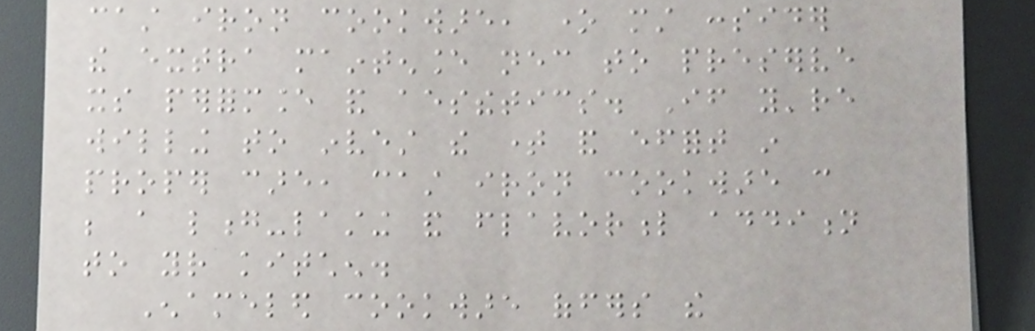cast iron cookware, one must consider
the extra maintenance necessary to preserve
its performance and aesthetics. If you're
willing to invest the time and effort in
proper care, cast iron cookware can
be a long-lasting and flavorful addition
to your kitchen.
Enameled cookware offers the
